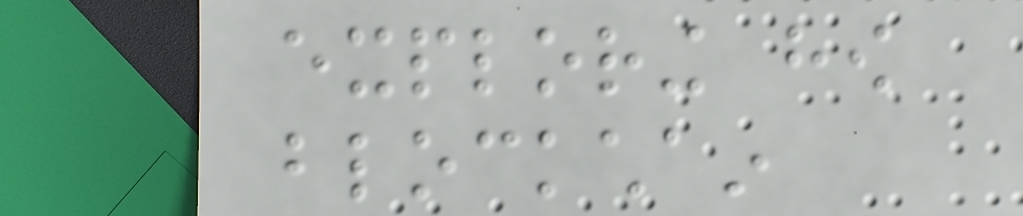exploring how
blockchain
